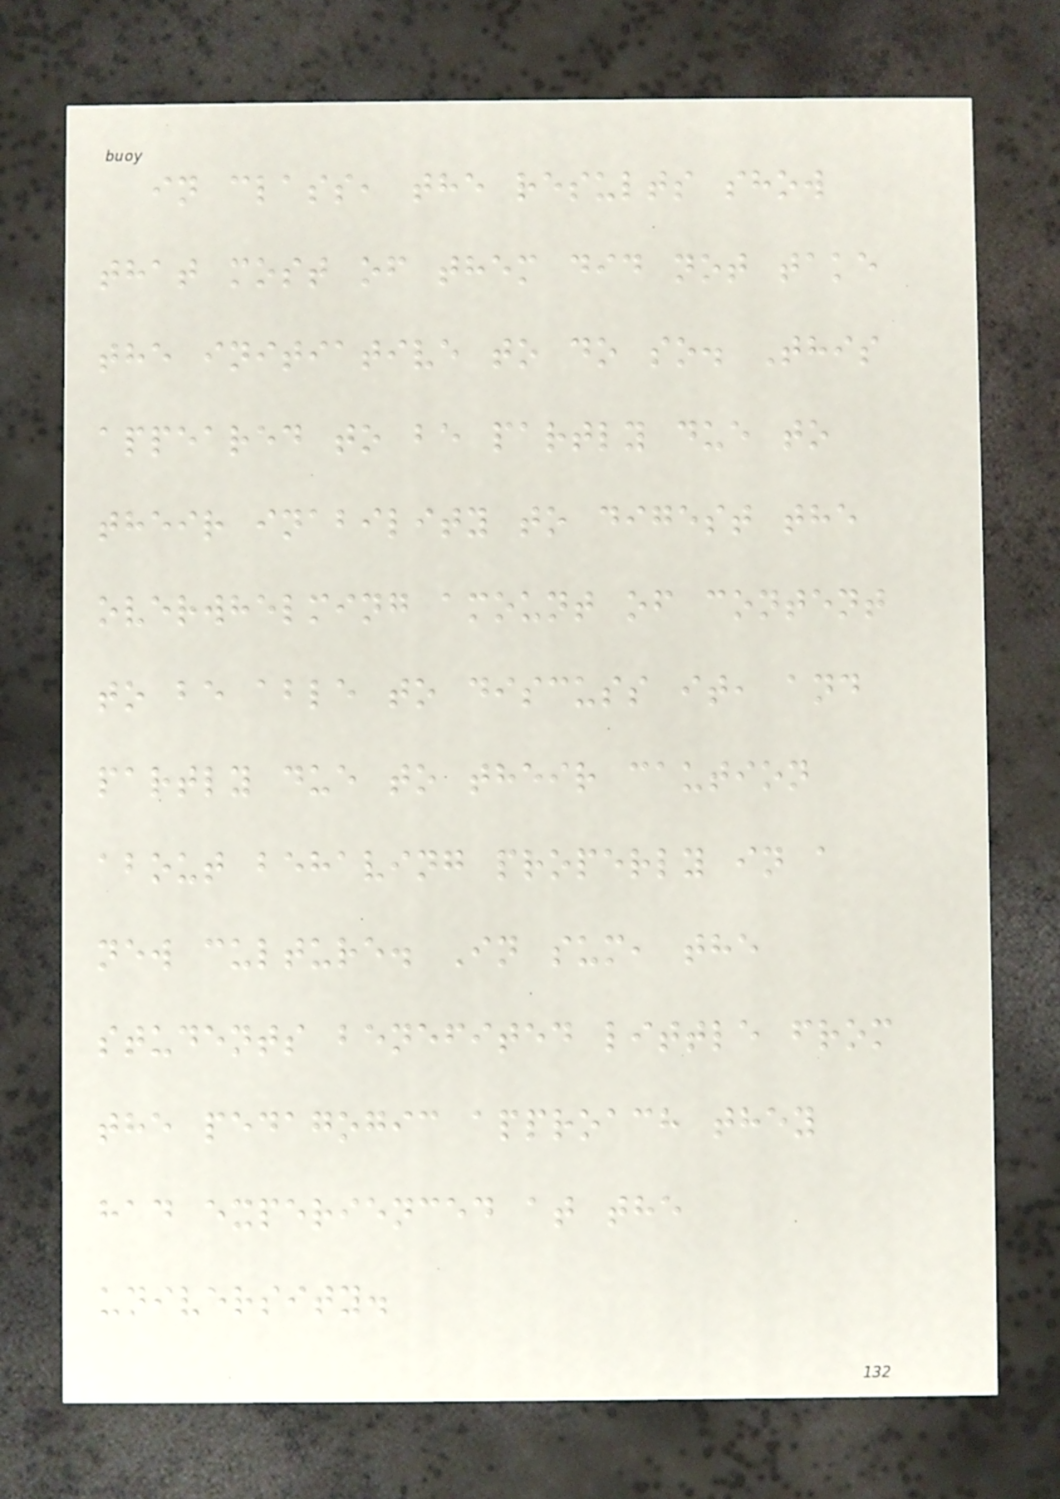in class, the results show
that most of them did not take
the initiative to do so. This
appeared to be partly due to
their inability to digest the
overwhelming amount of content
to be able to discuss it, and
partly due to their caution
about behaving properly in a
new culture. In sum, the
students benefited little from
the pedagogic approach they
had experienced at the
university.
